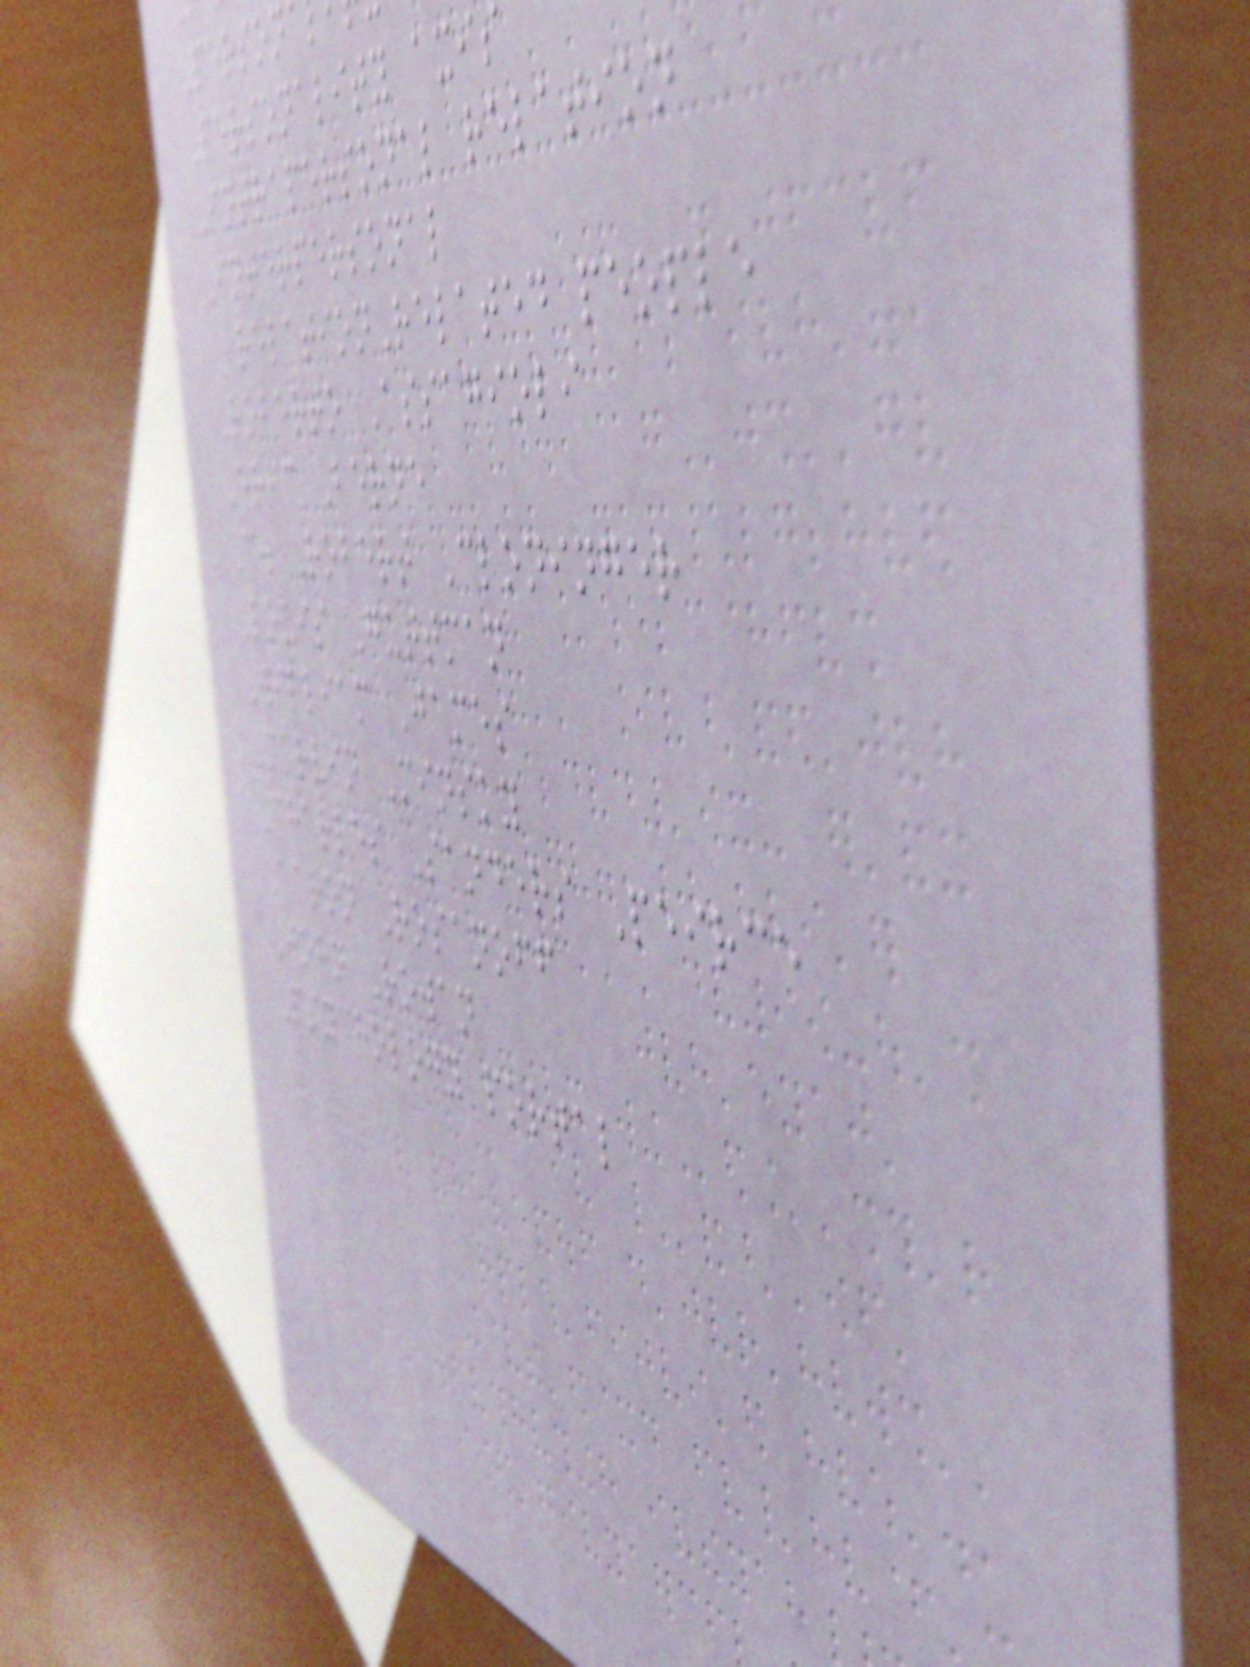Person
Personality axis
Intrapersonal relation
Interpersonal
relationRelated people
Roberto Assagioli
Eric Berne
C. Robert Cloninger
Louis Guttman
William James
Marvin Minsky
Charles Sanders Peirce
Aaron Rosanoff
John Rowan
Psychology portal
